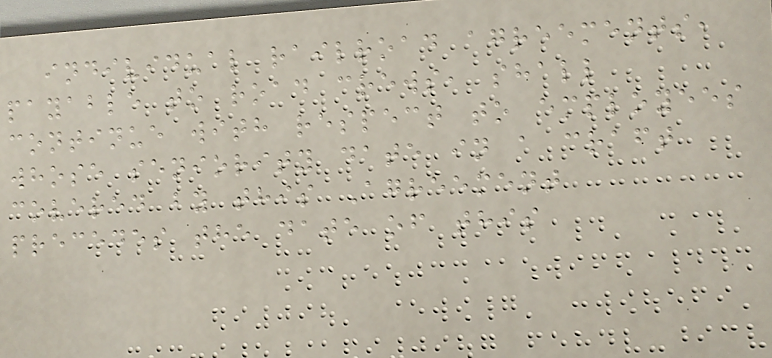individual railroad agreements,
payable to road crews, shall
continue with respect to employees
whose seniority date in a craft
covered by this Agreement
precedes the date of this
